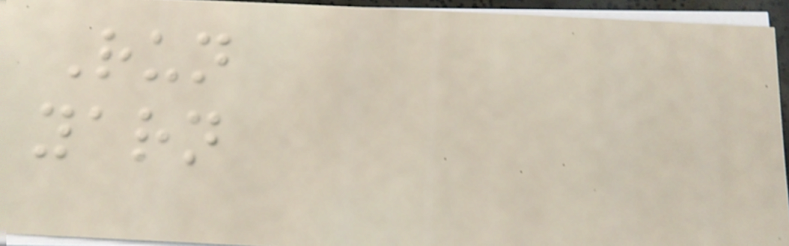Run
yarn
